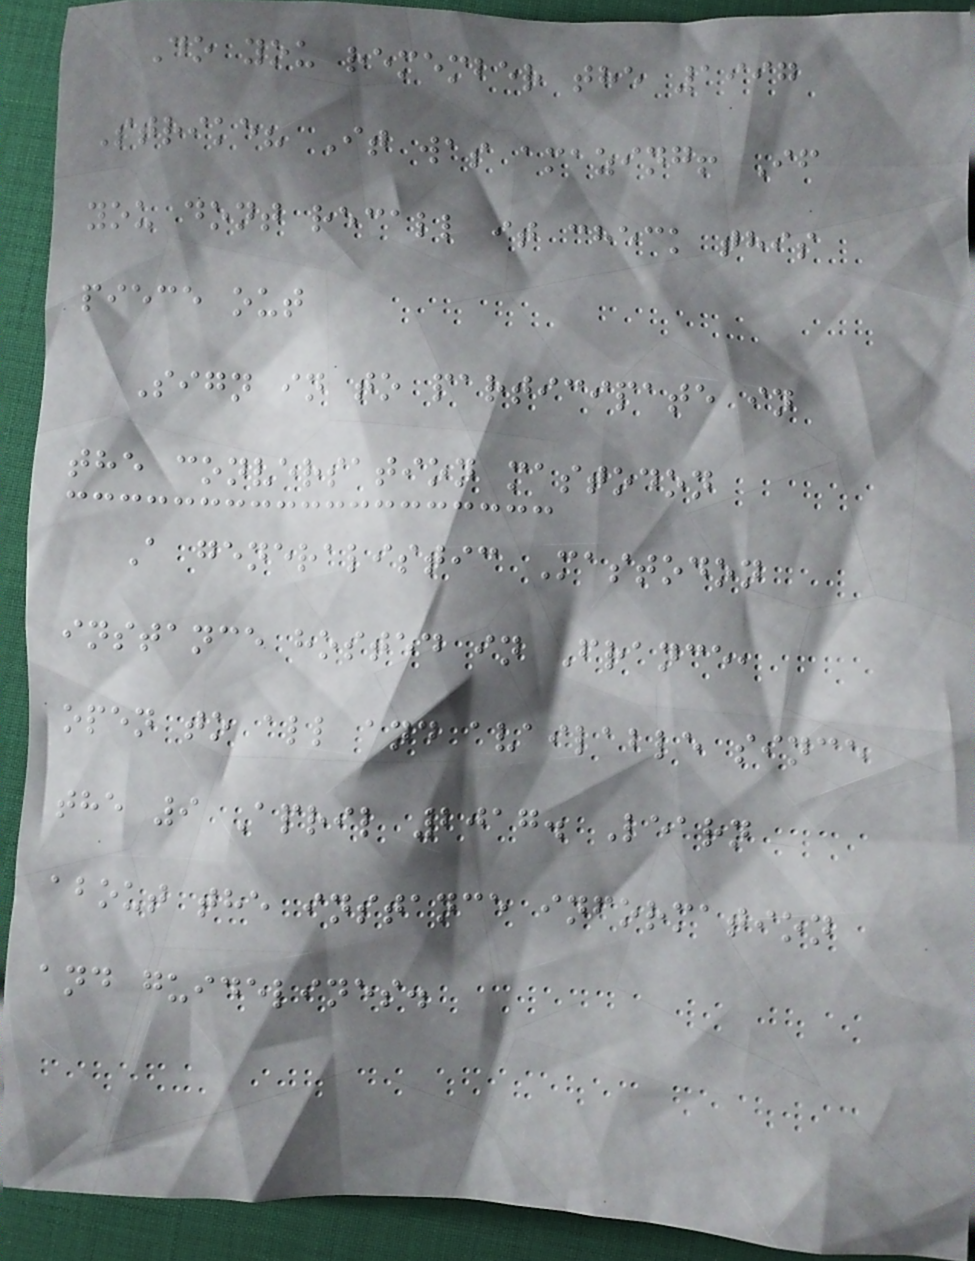Do you remember the 1997
Strike? It was amazing! If
you dont recall it check this
piece out
Sign in to participate in
the conversation mastodon
A generalistic Mastodon
instance hosted in France,
open to all and available since
the 9 April 2017. Learn
about the instance information
and guidelines.
